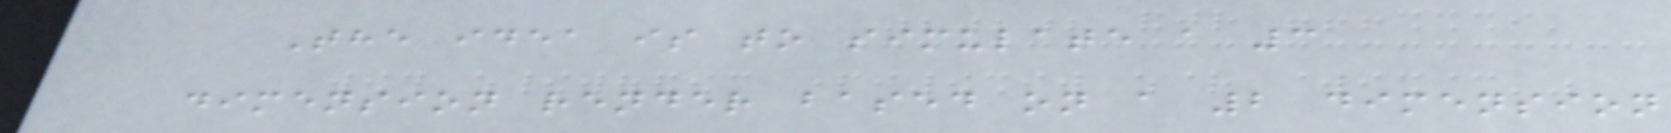The idea is to simulate a 3
dimension render based on a 2 dimension
